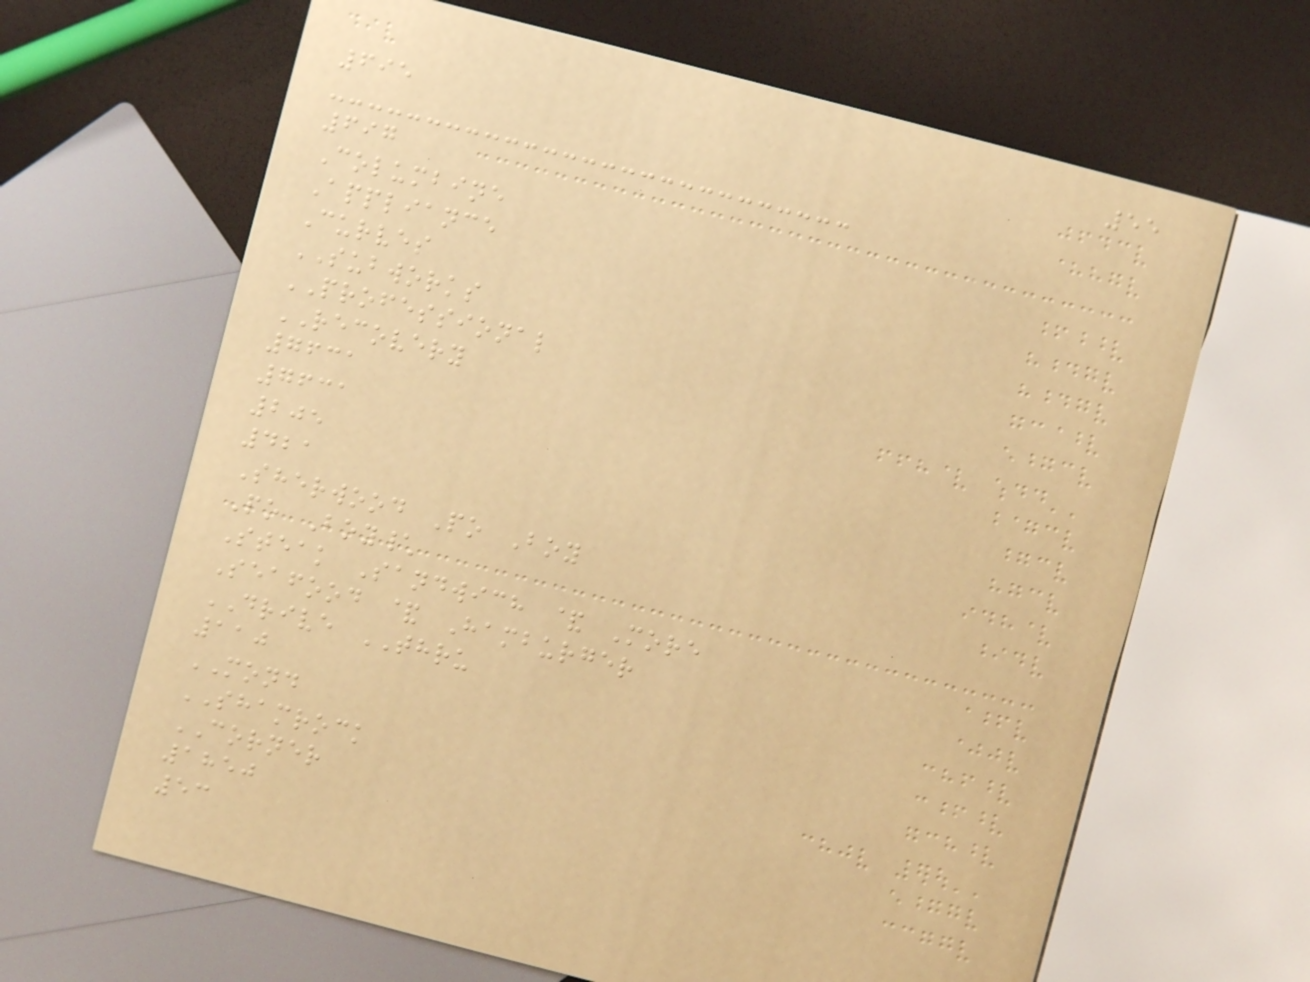55
695
697
Columbine
Appliance
Curves
SUBWORKS
PROFESSIONAL
RECOVERY
7631
7631
205
421
Sherwood Po Boy
Po Boy\
Steak Sandwich & More
Seafood & Hamburger
DRIVE THRU
110
MOND
SHAMROCK
CORNER
1850
53
